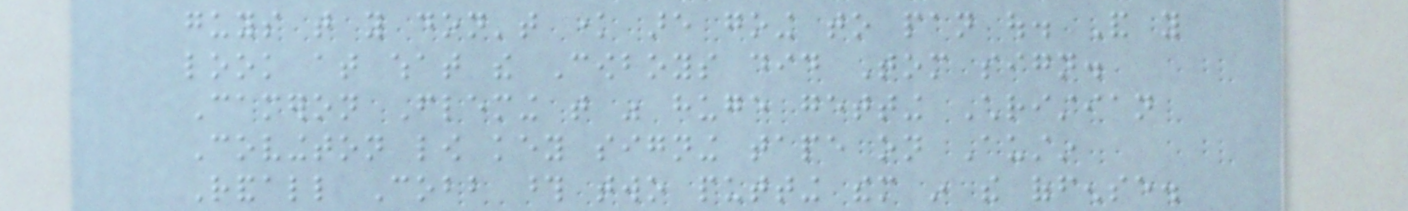guys that you don't know are going to pan out. And you
look at what the Cowboys did Tom sign.
Cameron Fleming that was huge getting Christian
Covington low key signing tape on Austin
Randall Cobb those two putting them in the offense.
